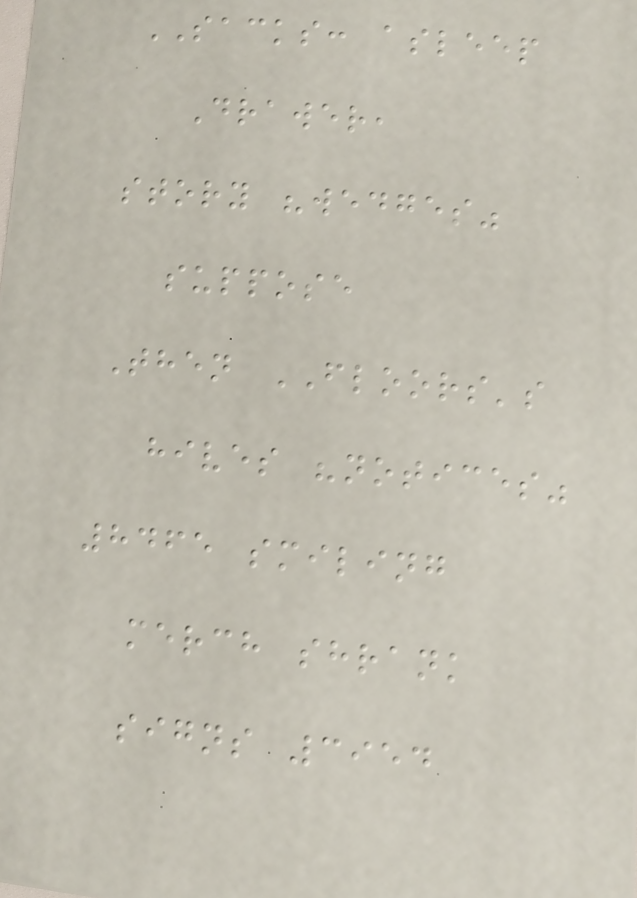SACKS: asleep
Drawer,
story "wedges"
suppose
Then FLOORS's
hives "notices"
8465 smiling
merch shrank
signs 3954
